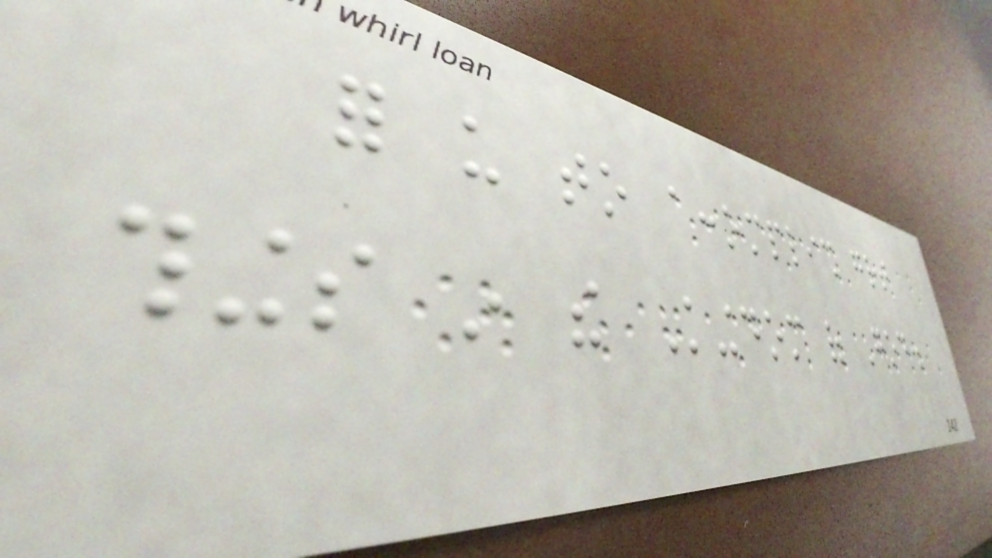for us to accomplish great
things in the Kingdom of God.
